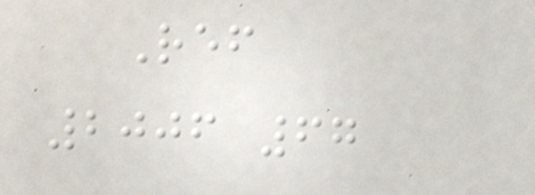Ref
2006 67
